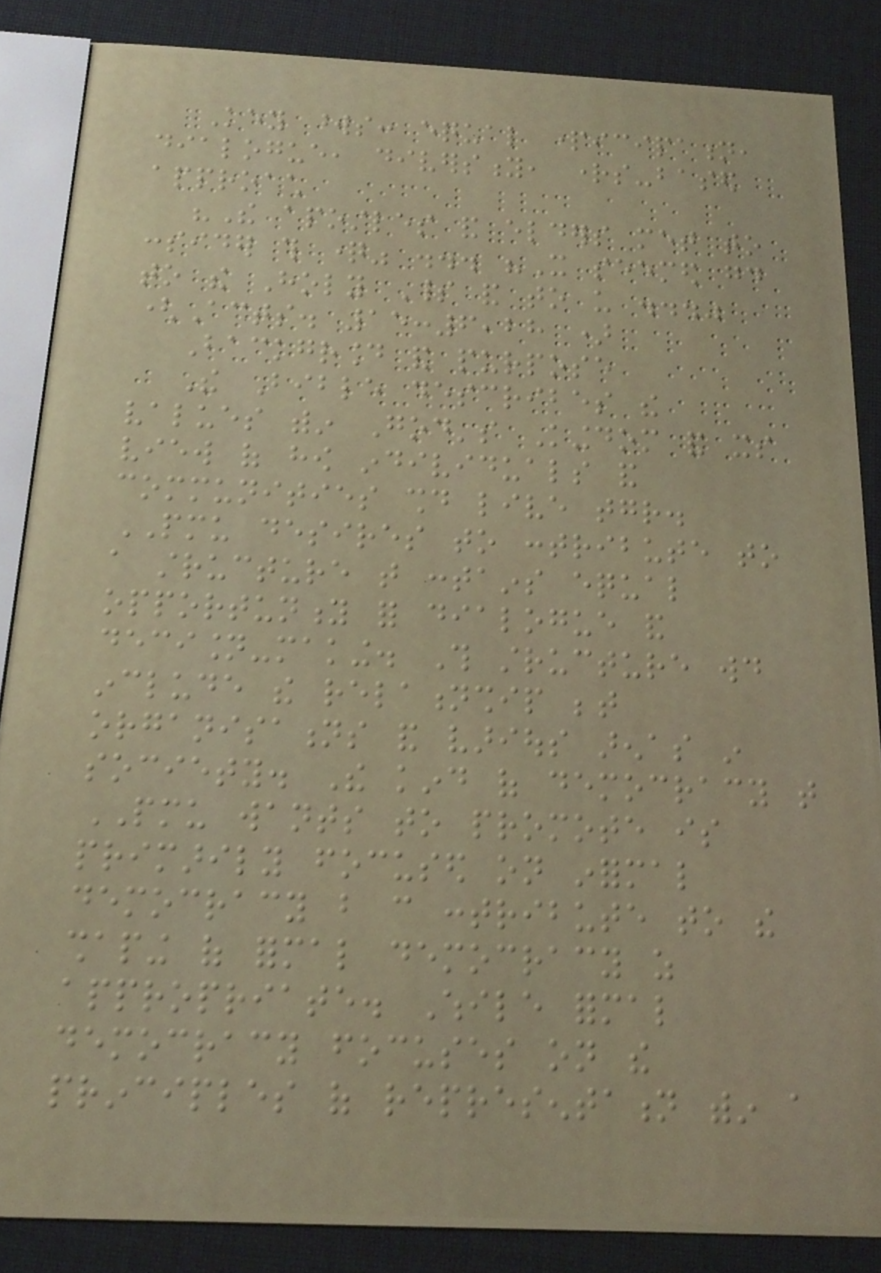Key words: equal participation,
dialogue, diversity, rights-based
approach
"The apostles and elders met to
consider this question" ... "It seemed good
to the Holy Spirit and to us ..."
(Acts. 15:6,28 )
Background and purpose
The Bible describes the
values within God's Kingdom and its
view of how individuals and
communities should live together.
PMU desires to contribute to
a structure that contains equal
opportunity for dialogue and
decision-making. This structure would
include the relationship between
organisations and various arenas in
society. The kind of democracy that
PMU wants to promote is
primarily focused on informal
democracy but can contribute to the
shaping of formal democracy as
appropriate. While formal
democracy focuses on the
principles of representation within a
